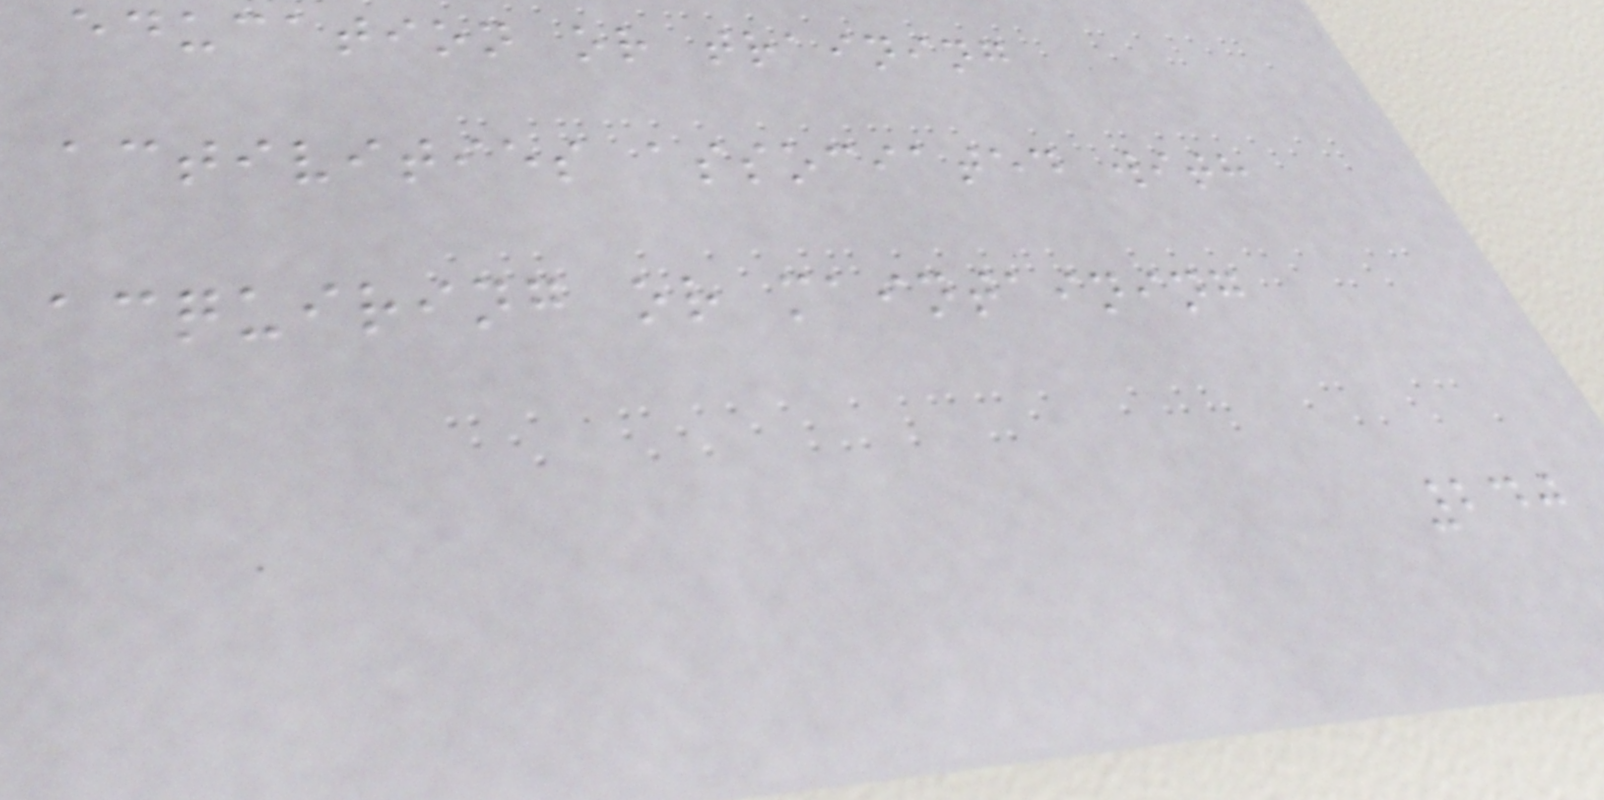education or training
activities associated with
acquiring or maintaining
240
